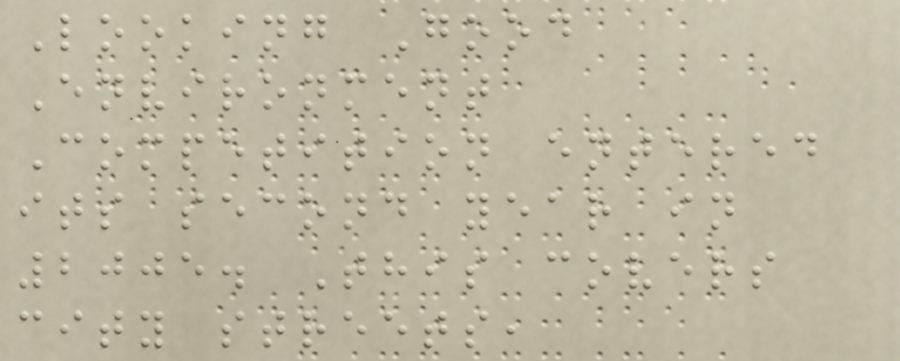Looking Good
Environment
Competition entered
its second year in
2005. This covers
city streets,
